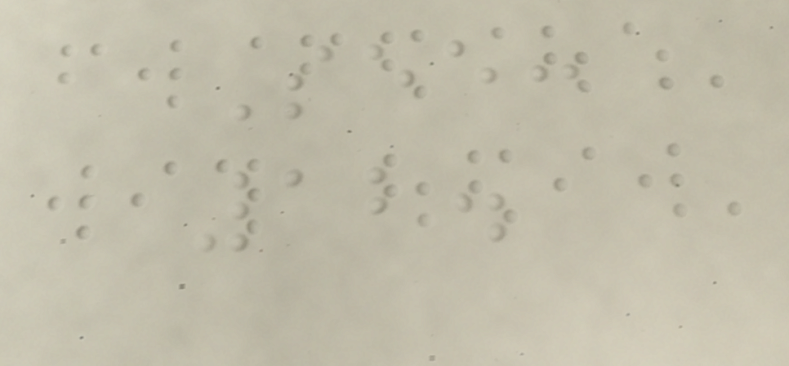See:
12.
